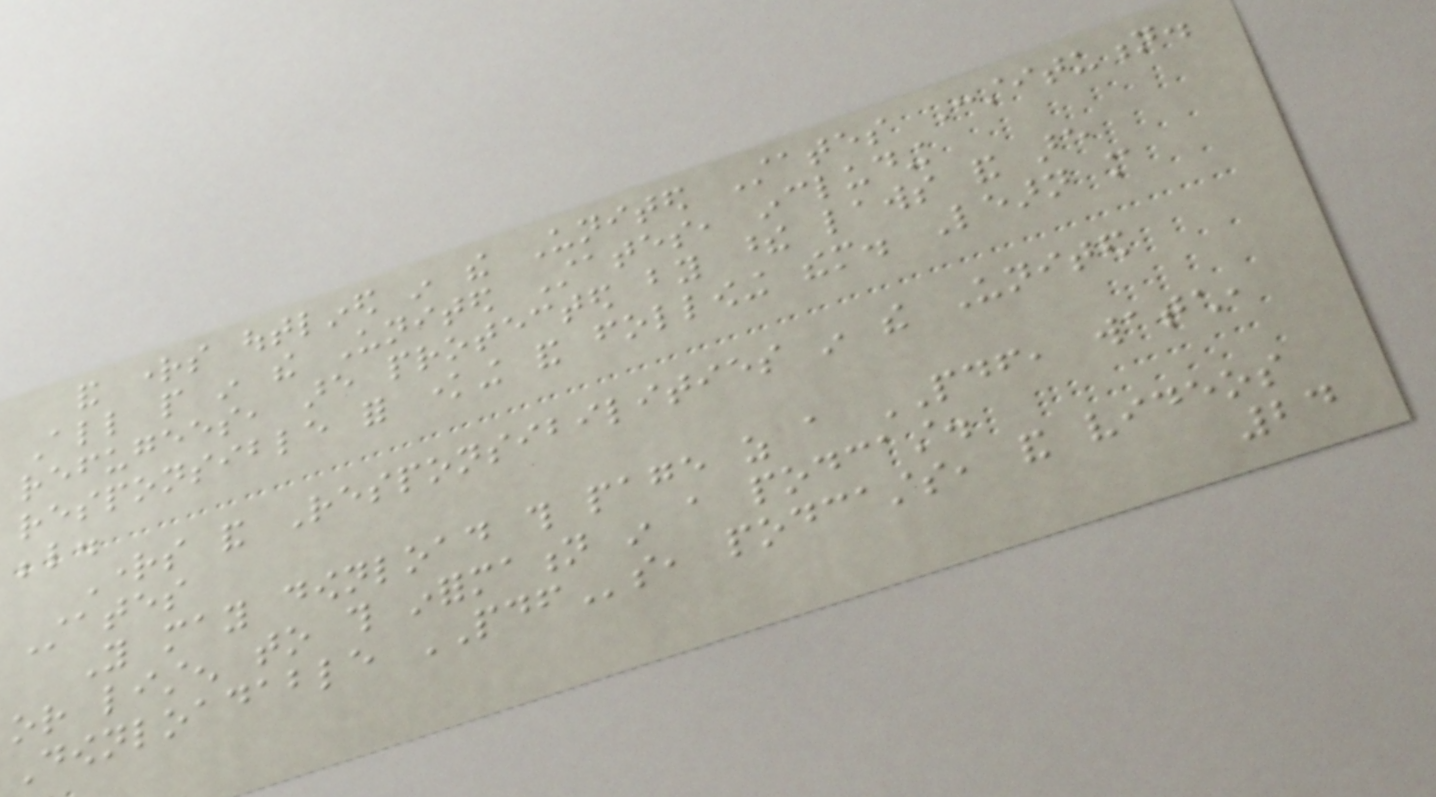and rights outlined in the United States Constitution.
All people in the United States, including
refugees, are protected by these laws and are
responsible for knowing and following them. Learn more
below.
Rights and Responsibilities in the United
States
You may download this page as a PDF, watch,
or listen to this information in a podcast.
Downloadable PDFs, podcasts, and videos
24
